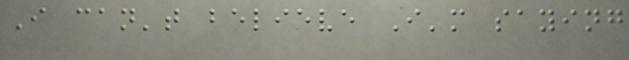I can't believe I'm saying
